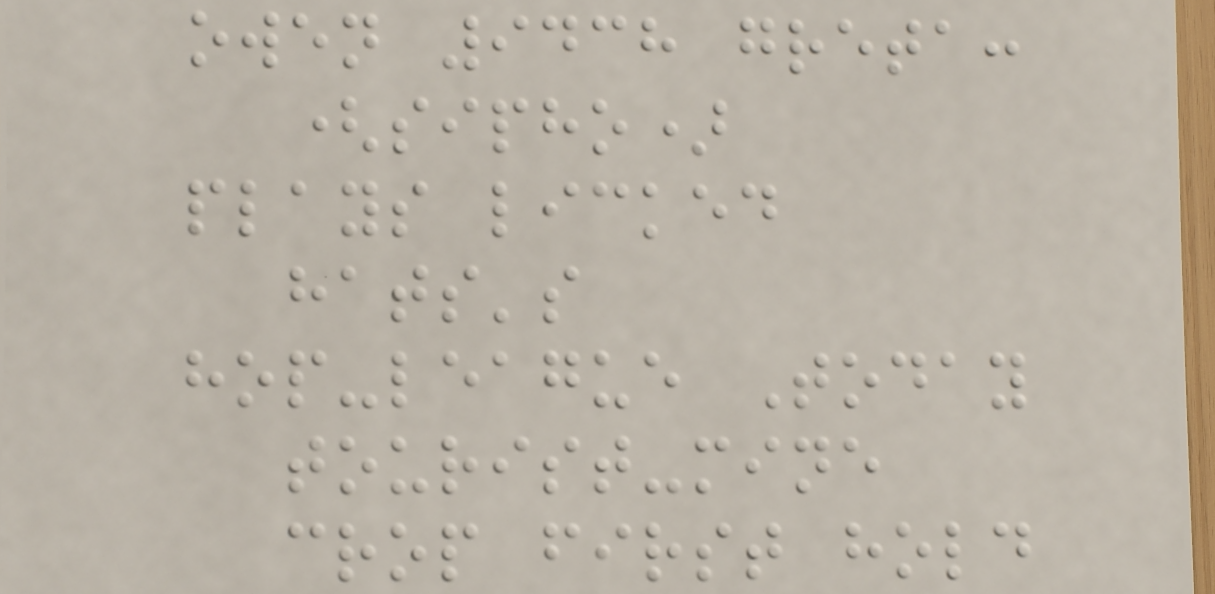owen 9438 greta:
(sipho)
plays licked
hats's
hop-league Today
tourist-mine
crop first hold
